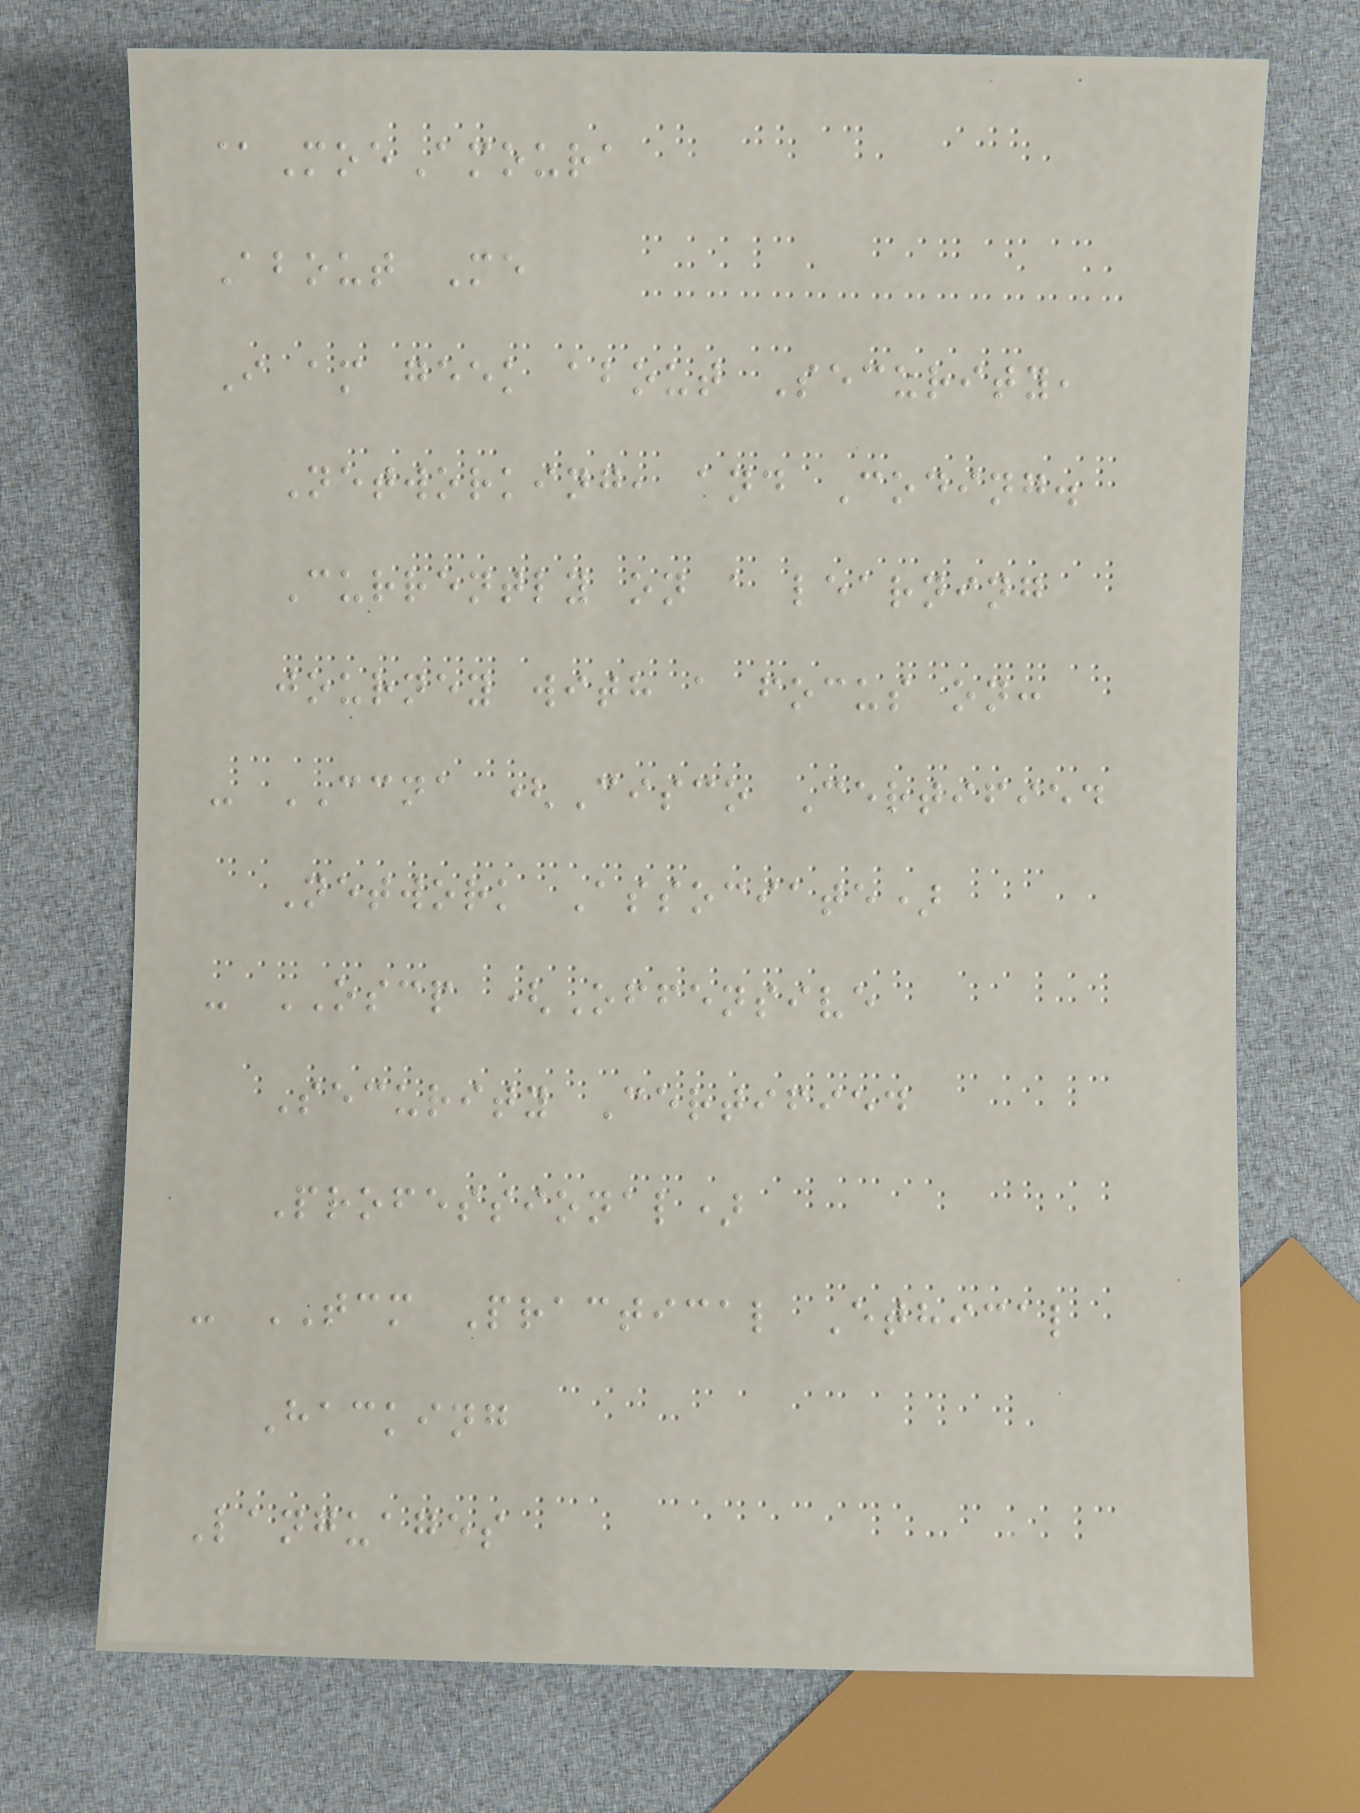@MoeAmoura
About Me
I am geek about Security,
Networking, and Coding.
Currently on a learning
journey with a focus on:
- CCNA (Cisco Certified
Network Associate)
- OSCP (Offensive
Security Certified
Professional)
- TCM Practical Ethical
Hacking
Languages
